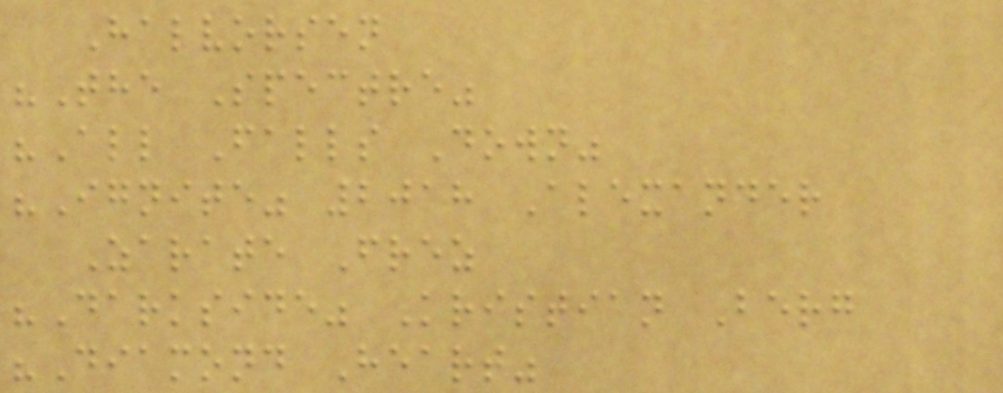Halvorsen
"The Spectre"
"All Falls Down"
"Ignite" 2018 Alexander
Zarate Frez
"Darkside" Kristian Berg
"Diamond Heart"
